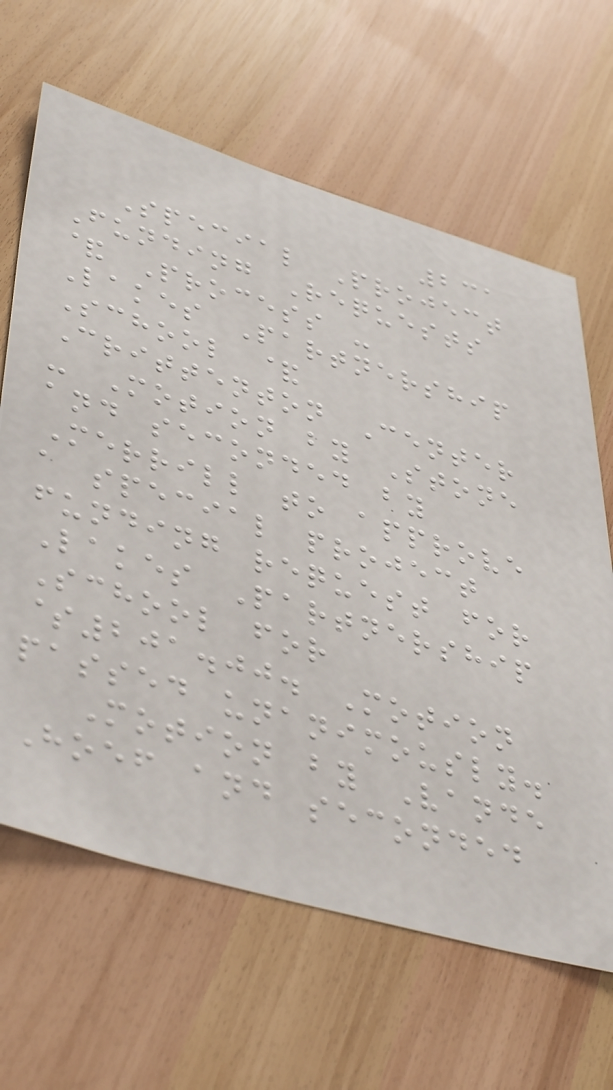231
Special Project
Funding Requests
& Process -
Lakes Partnership
School &
Crittenton Center
- Motion by Stone
and seconded by
Merrill to approve
a special project
funding request for
Lakes Partnership
School for
$201.00. Motion
passed unanimously.
Motion by Vande
Hoef and seconded
